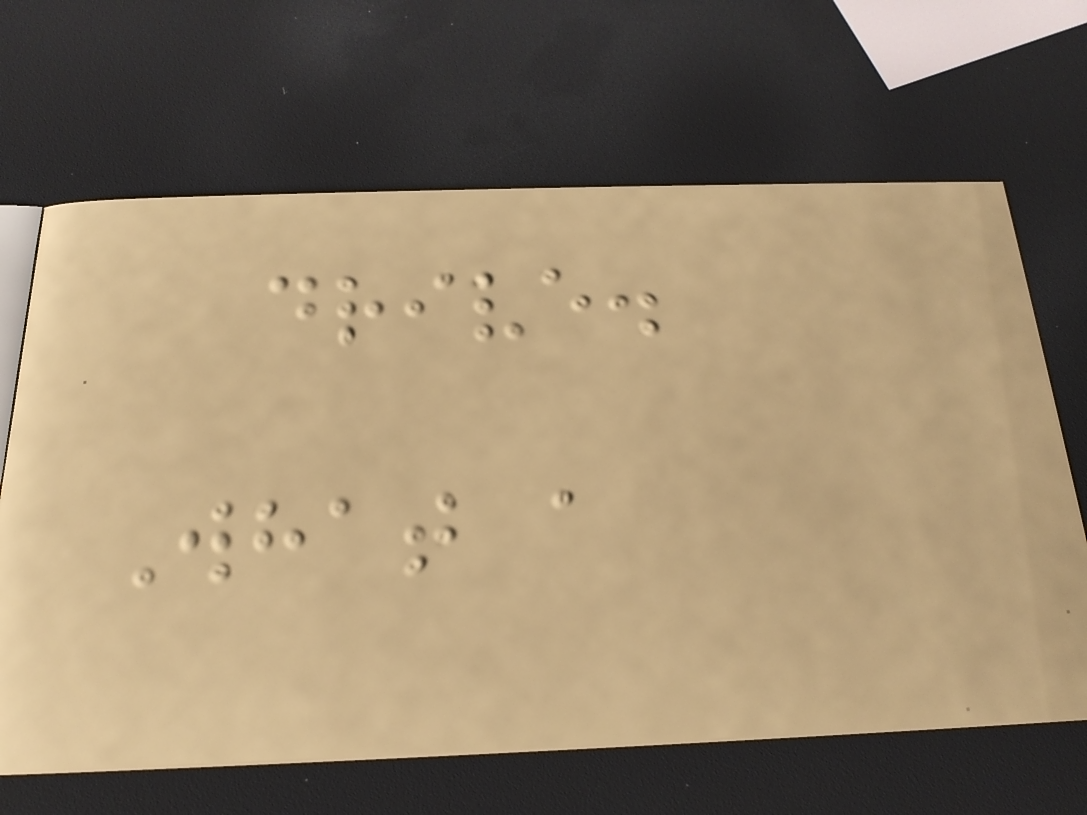drive.
What a
